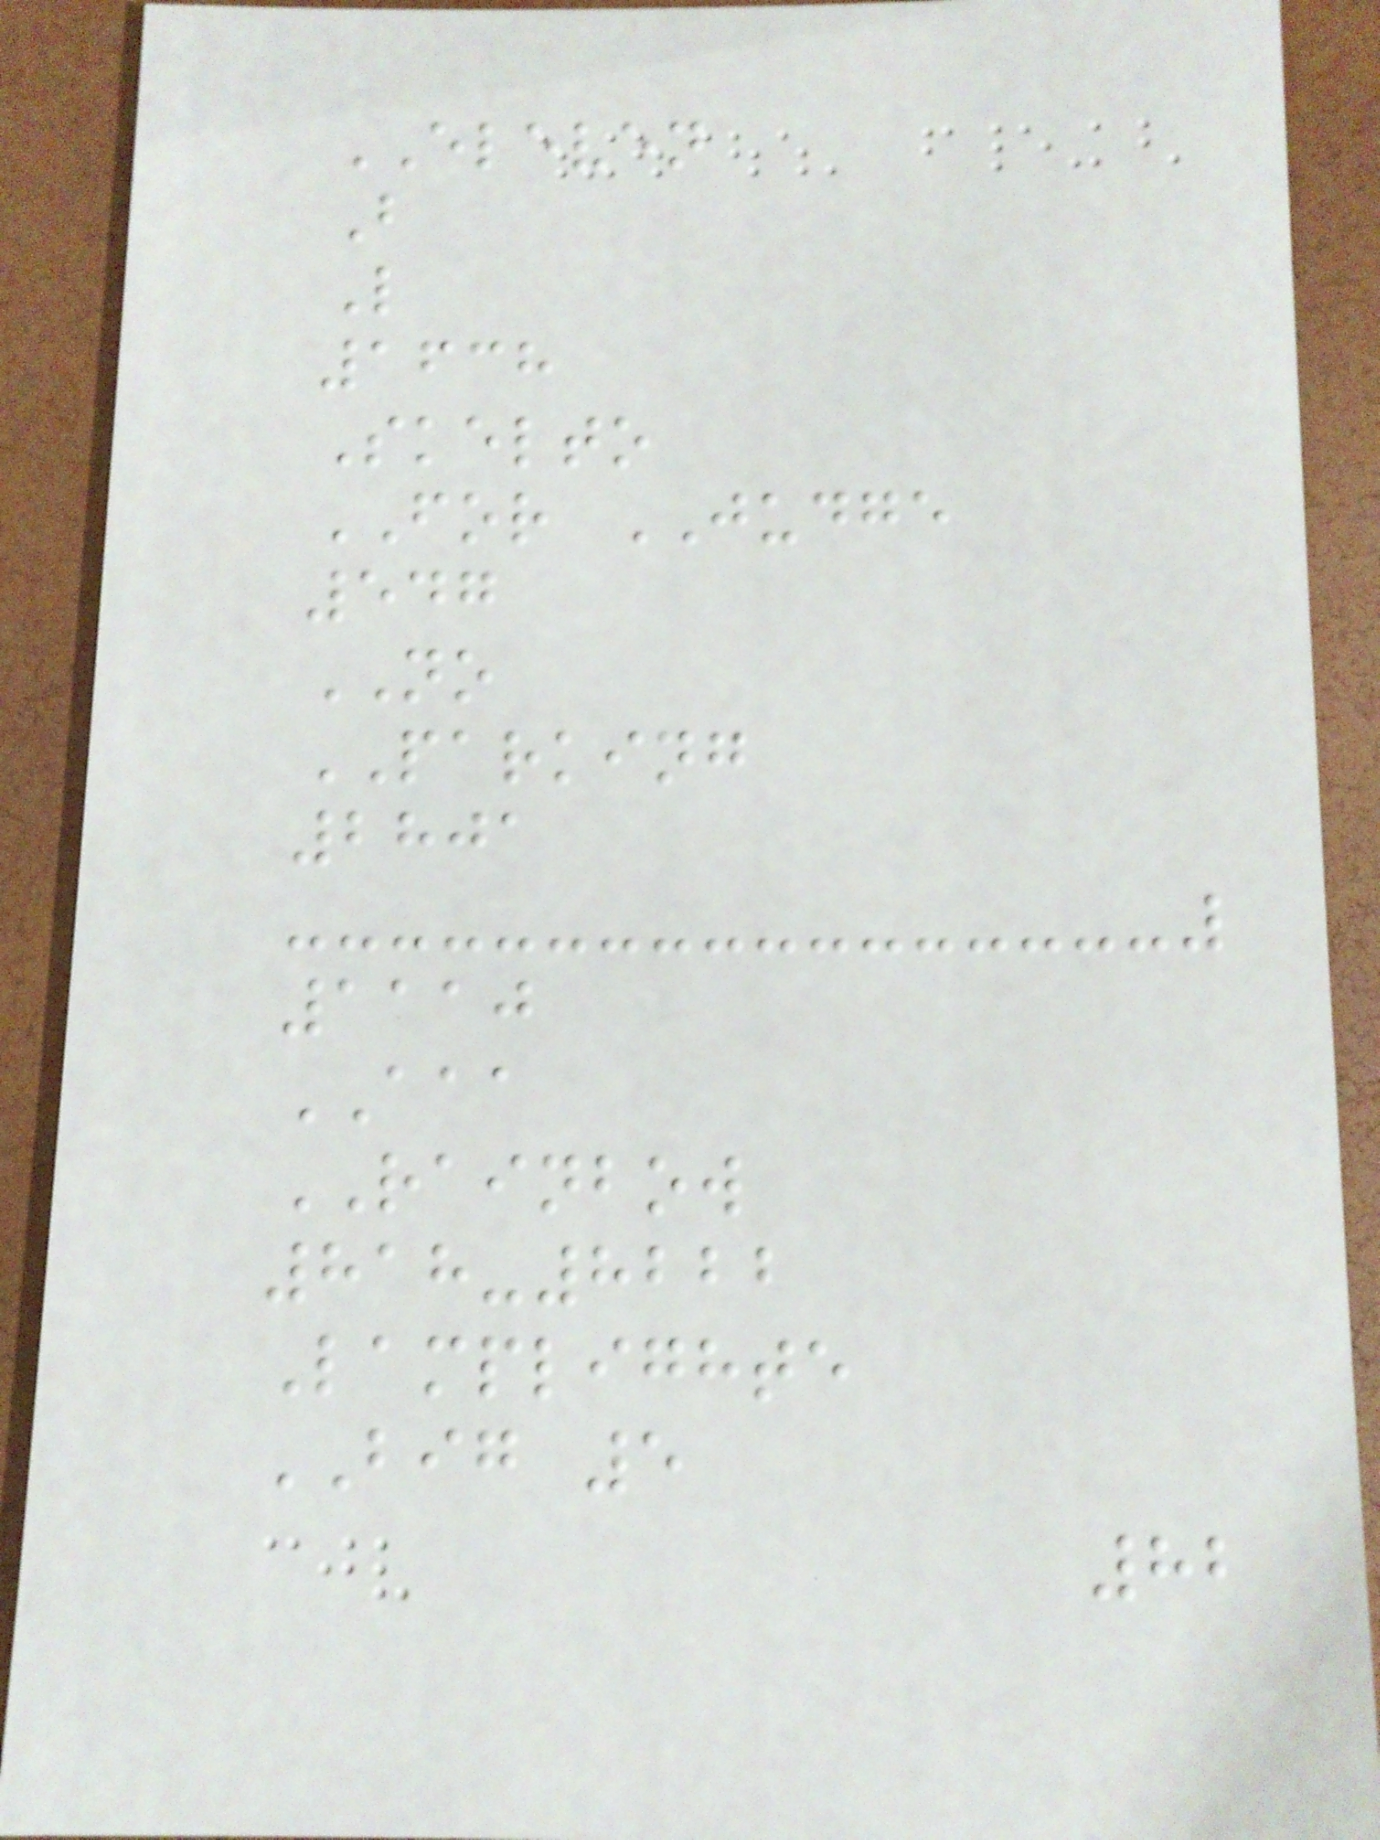ELEVEN
B
L
1638
Skelto
FOR JUDGE
547
NO
PARKING
2801
1110
AAA
RAINBOW
818-8222
Lamplighte
BIG 5
82
